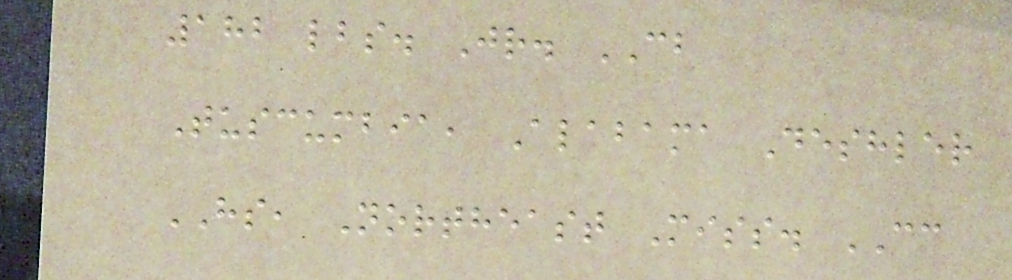182 lbs. Jr. CB
Tuscumbia, Alabama Deshler
HS, Northeast Miss. CC
